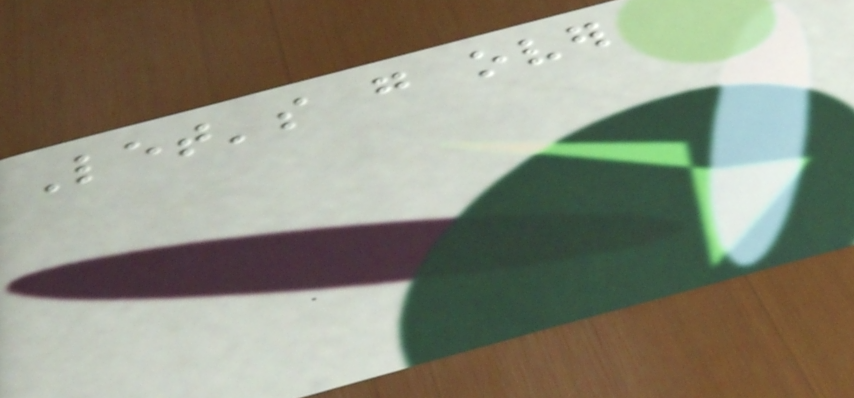Let's go over
